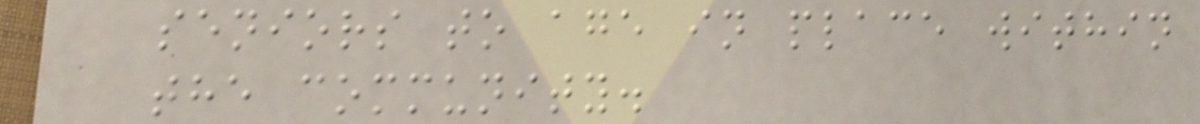seniors to age in place within
the community.
